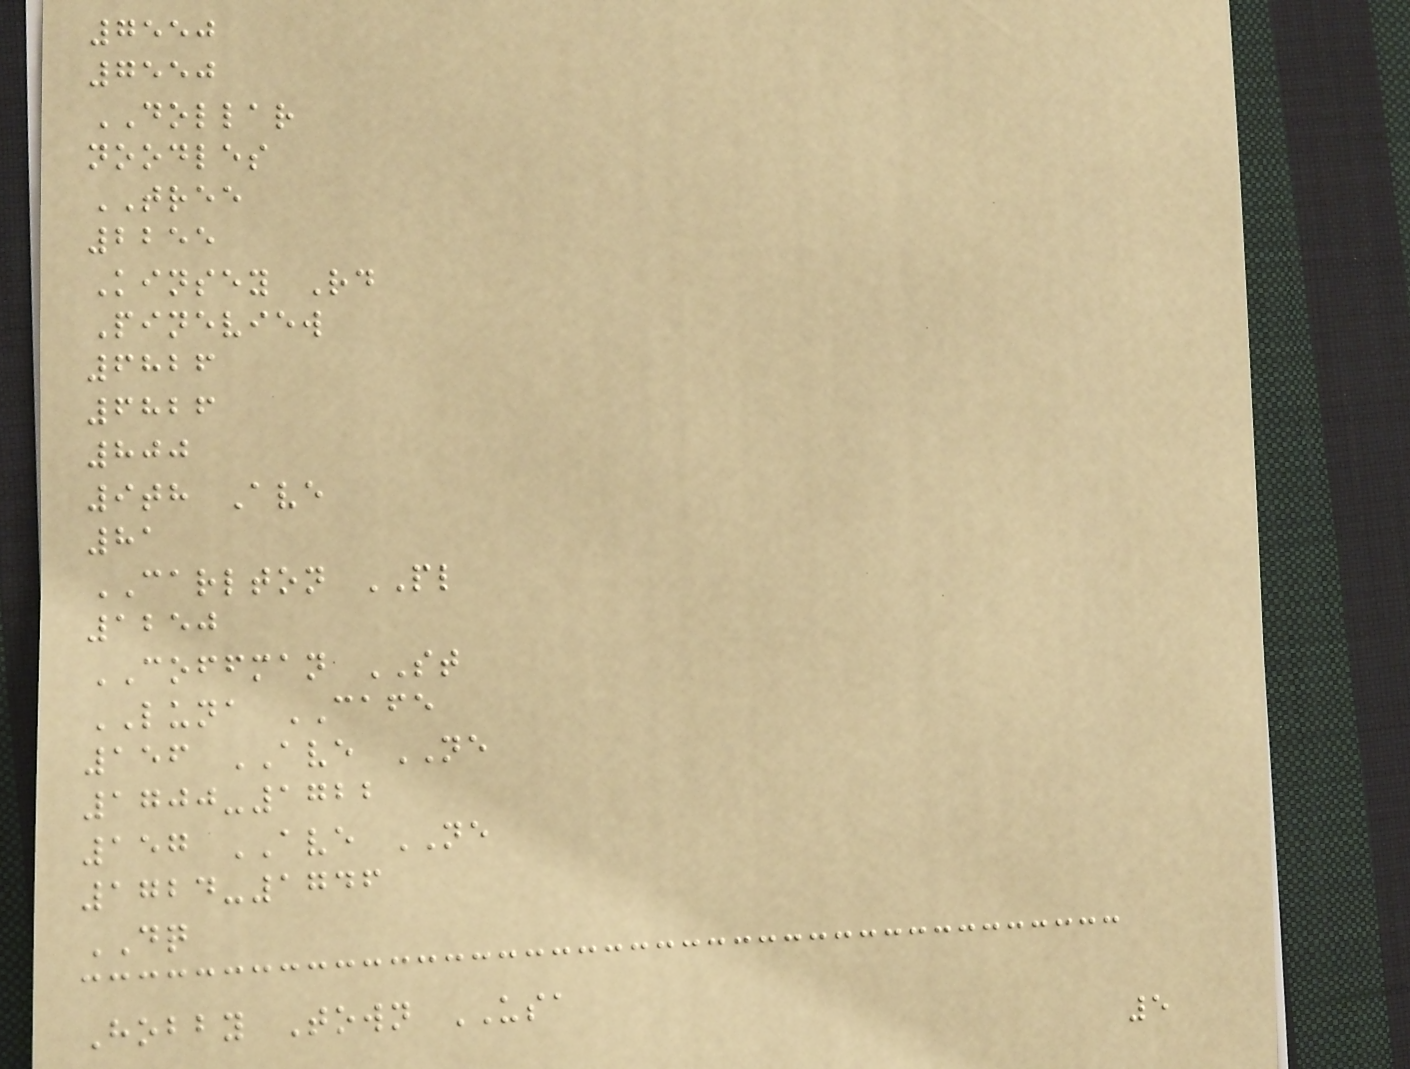7550
7550
DOLLAR
noodles
TREE
2255
Kinsey Rd
Pineview
6826
6826
800
9th Ave
81
CARLTON PL
1250
COFFMAN ST
LUNA CAFE
156 AVE NE
1700-1722
157 AVE NE
1724-1746
DQ
Hobby Town USA
5
